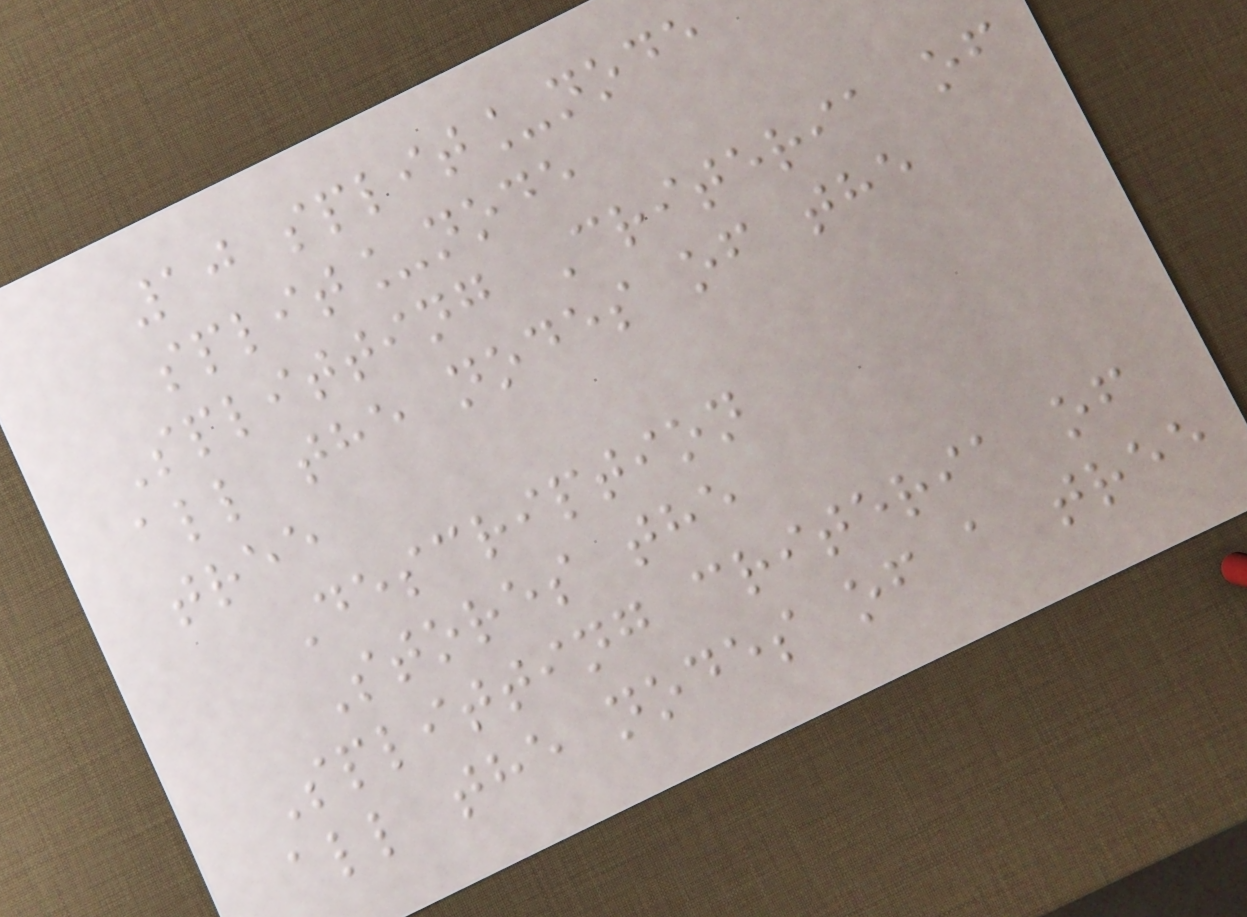10 split_node
split_node
Splitting Criteria of
all the nodes of the
tree
Description
Stores the
Splitting criteria of
all the nodes of a tree
